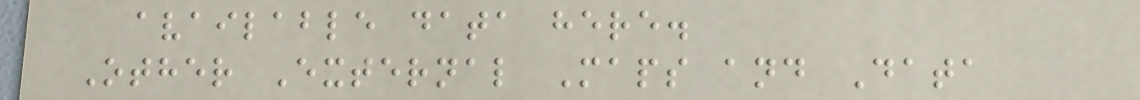available data here.
Other External Maps and Data
